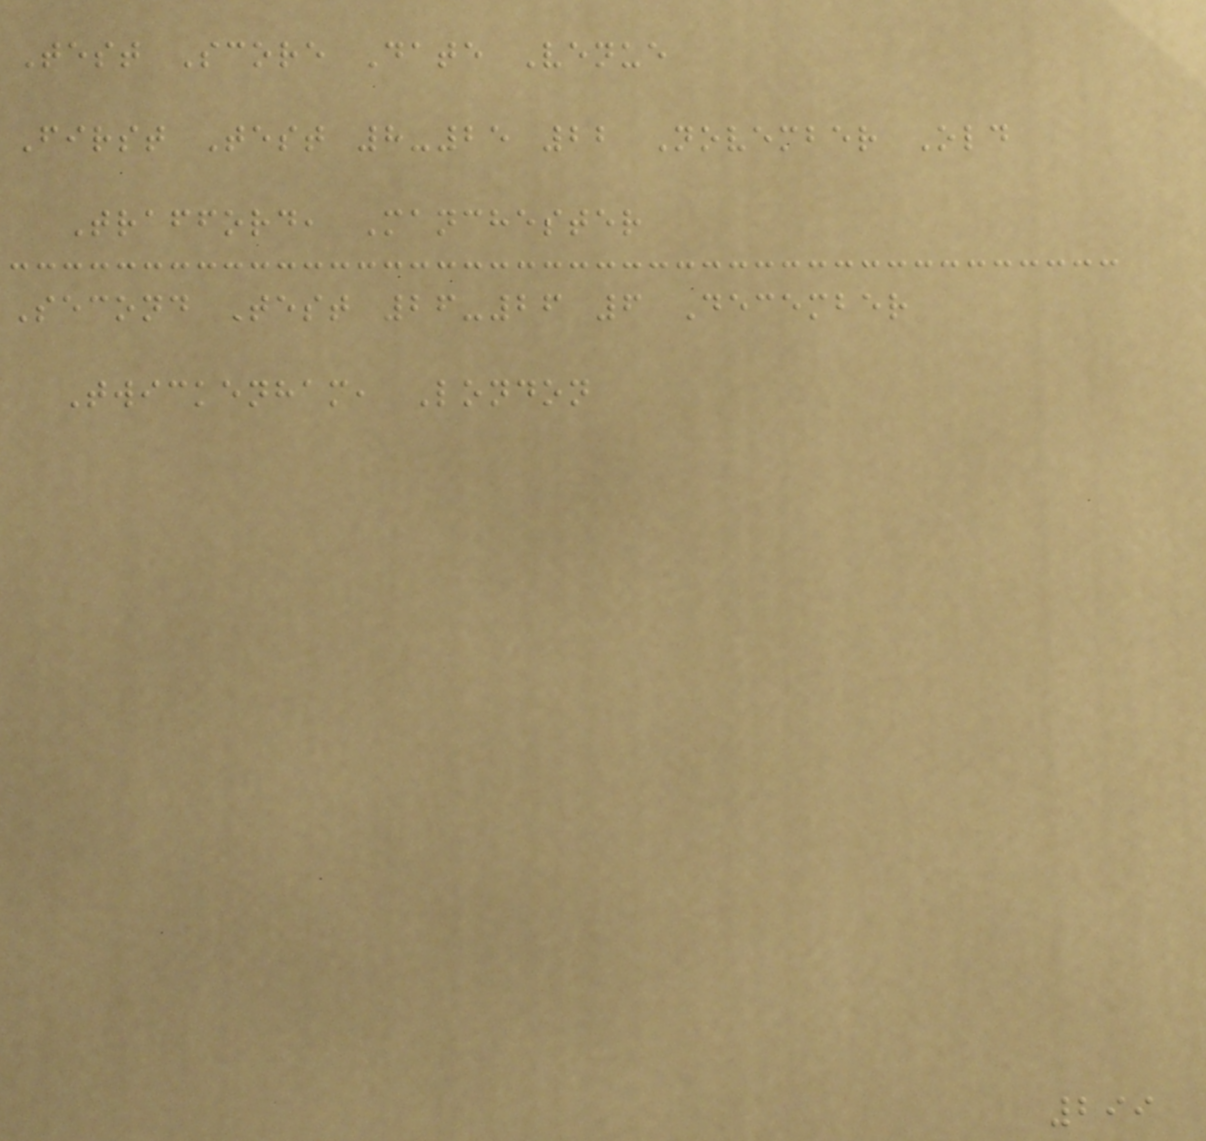Test Score Date Venue
First Test 8-25 22 November Old
Trafford, Manchester
Second Test 26-26 6 December
Twickenham, London
299
